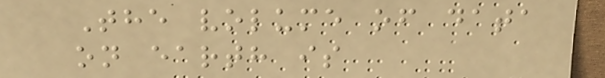The volume of data
on earth is
